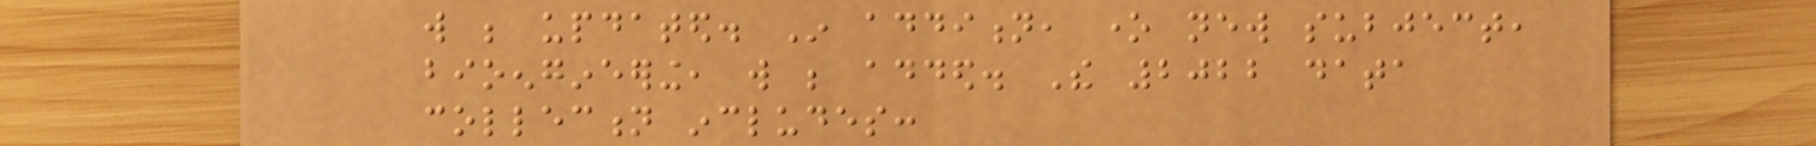will be updated. In addition, one new subject,
bioengineering, will be added. The 2022 data
collection includes:
